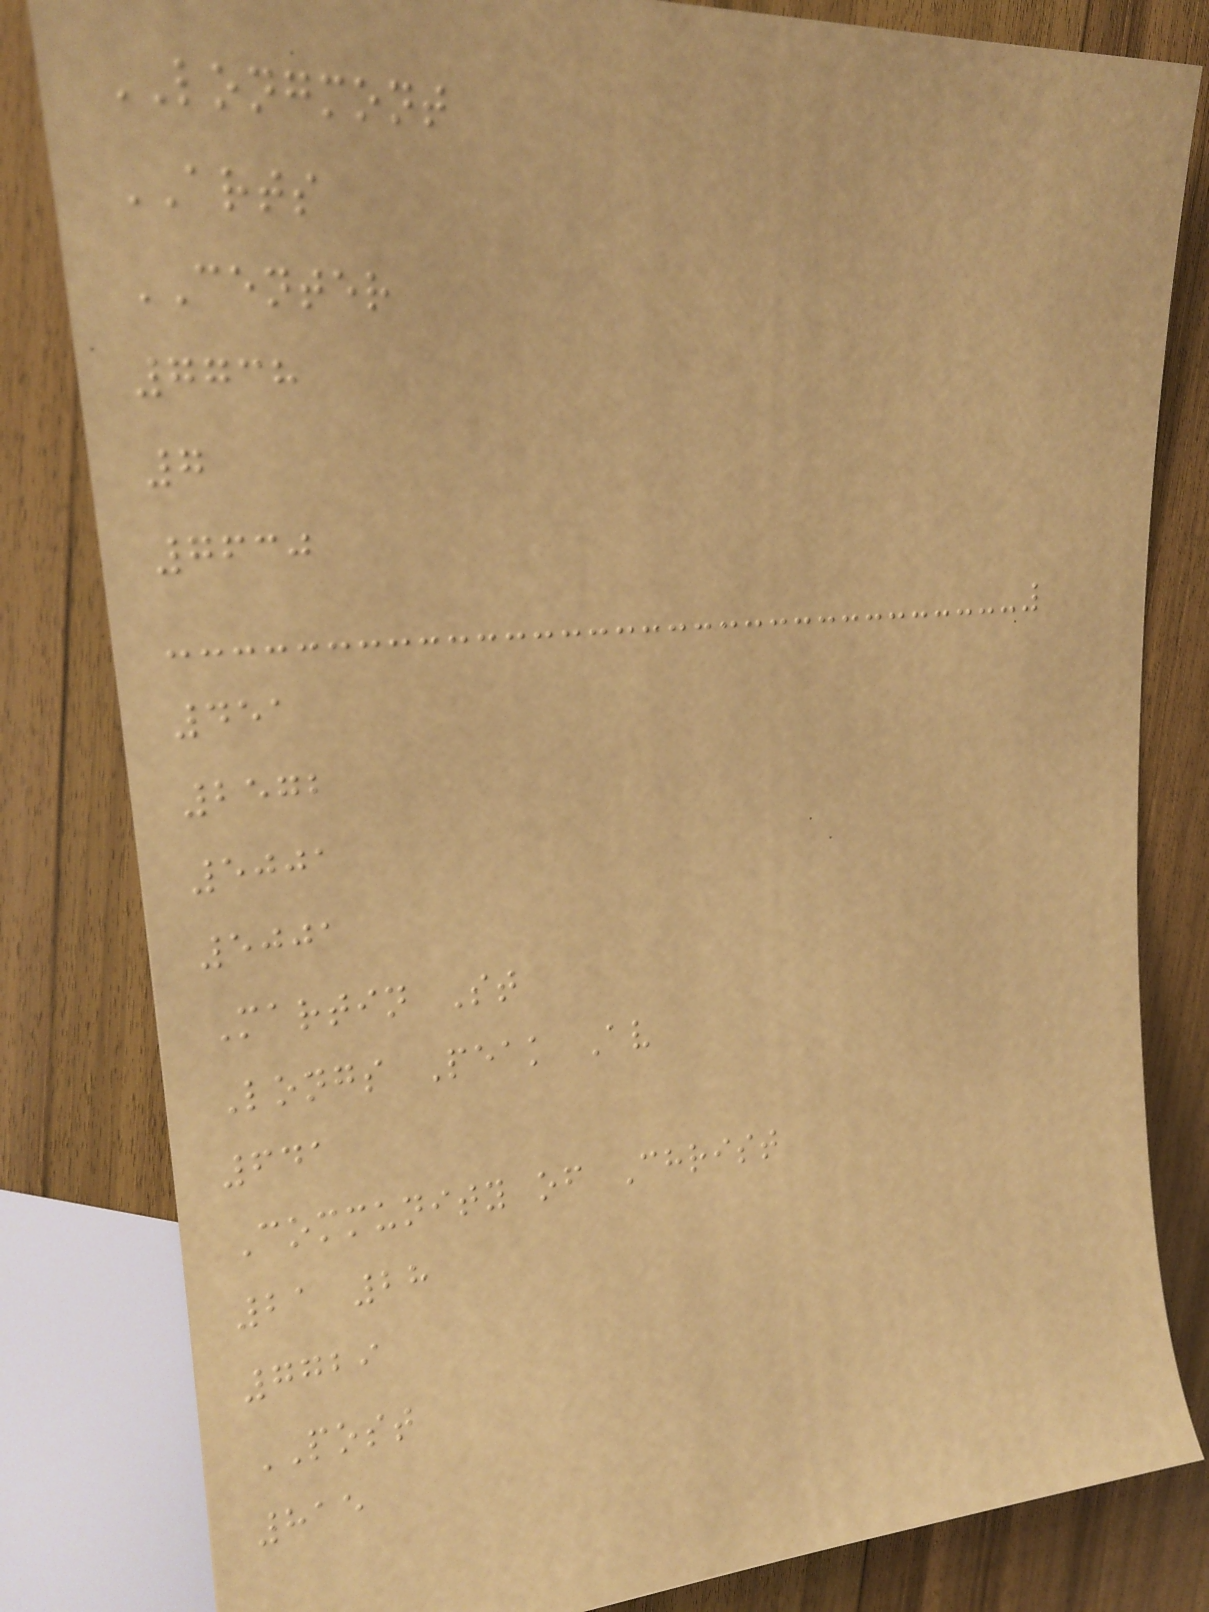LONGMONT
ARTS
CENTER
7738
7
7630
451
2572
5001
5001
Martin St
Longs Peak Av
641
Community of Christ
21 28
7729
POST
815
